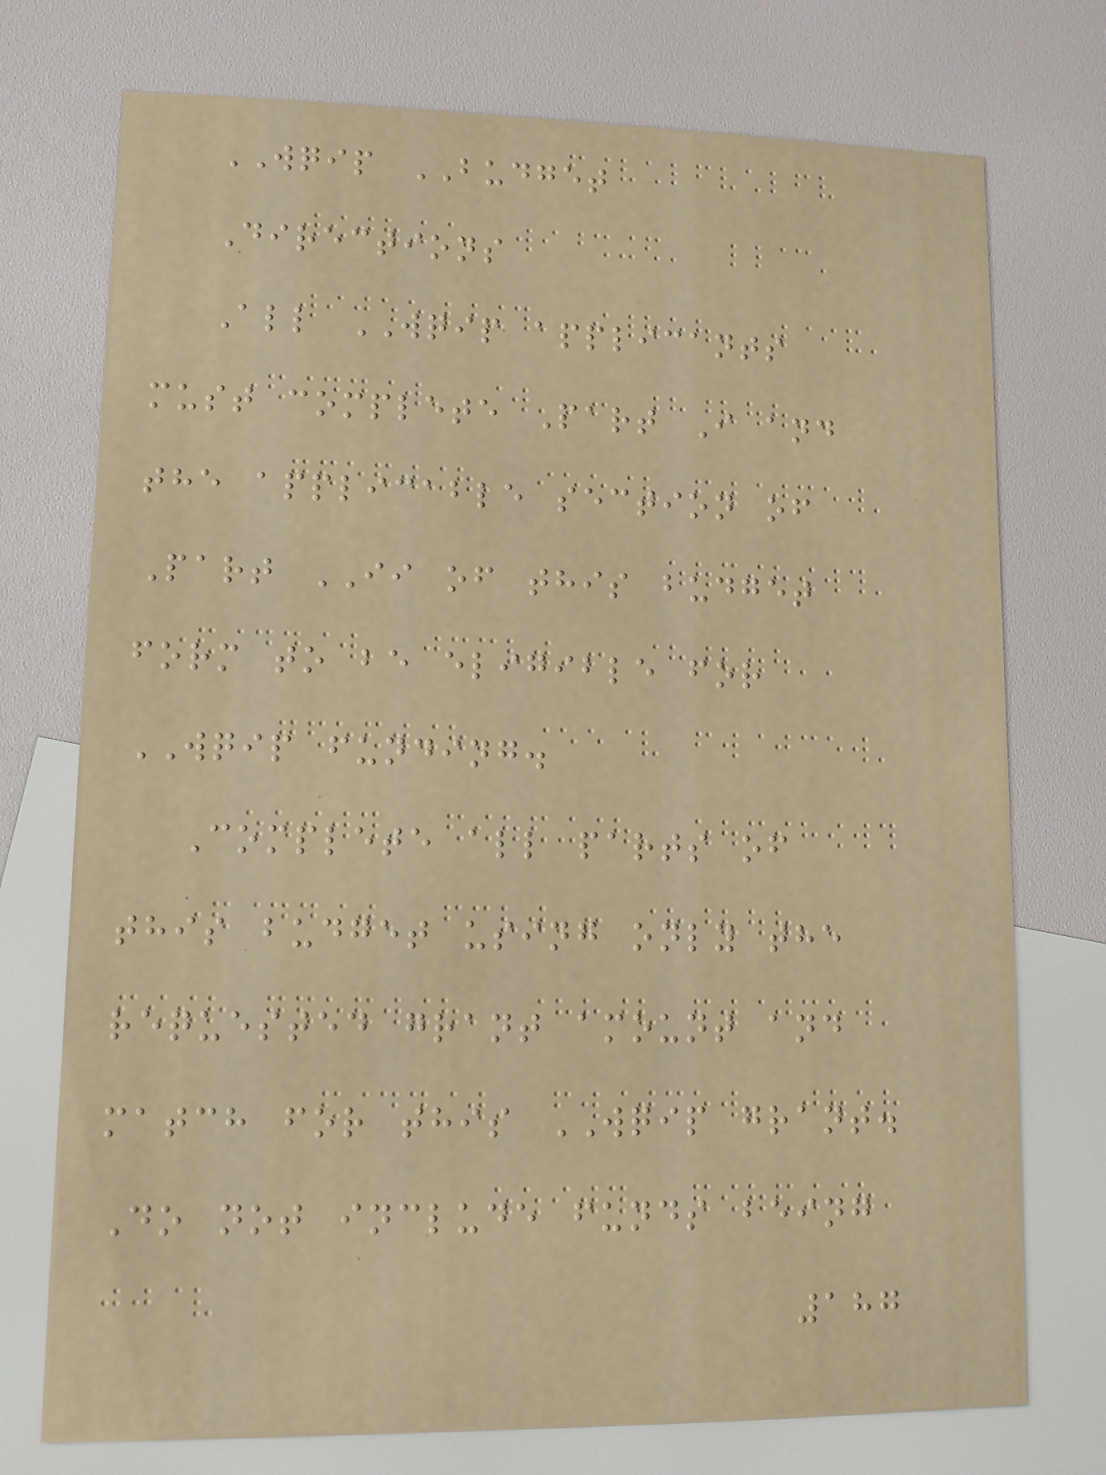WQIP BUDGET
Directions
All WQIP applicants
must complete Part I and
the applicable section of
Part II of this budget
form to be eligible for
WQIP funding.
Complete all parts of
this budget using only the
requested grant amount and
match for this WQIP grant.
Do not include funds being
187
